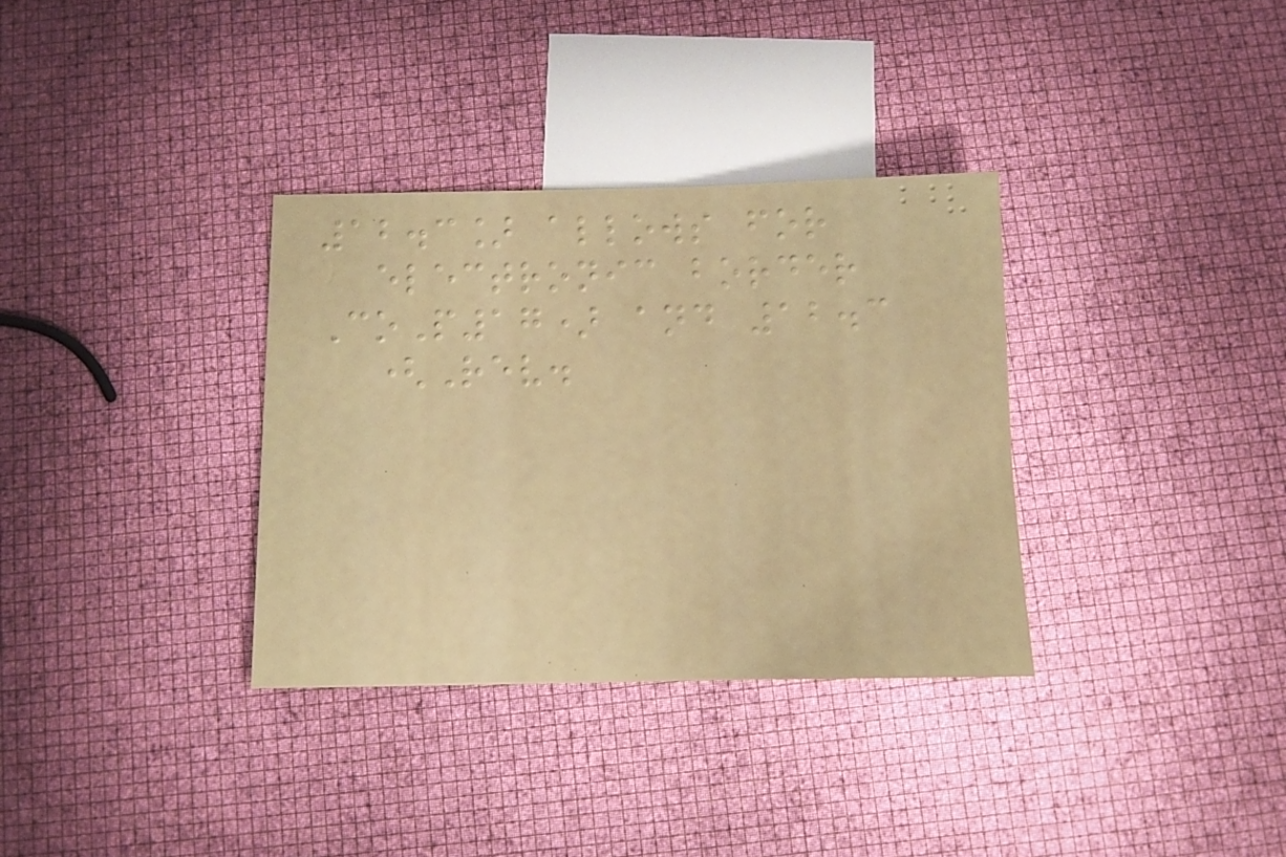12.3] allows for
electronic border
CoP17) and 12.3
(Rev.
